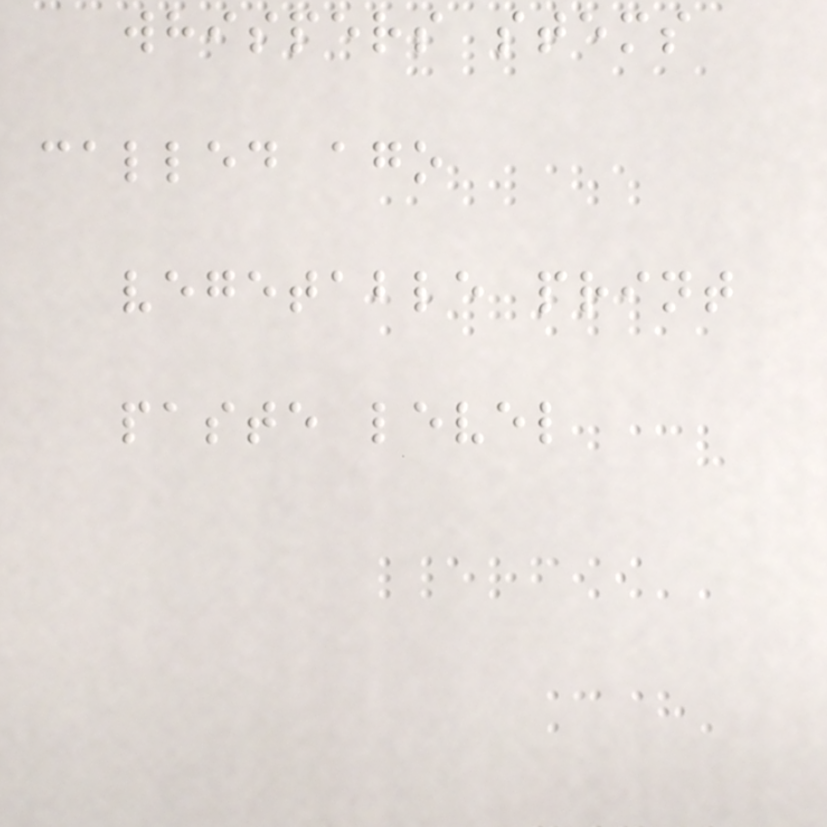whispers stems
called ago
vegetable print
paste level
